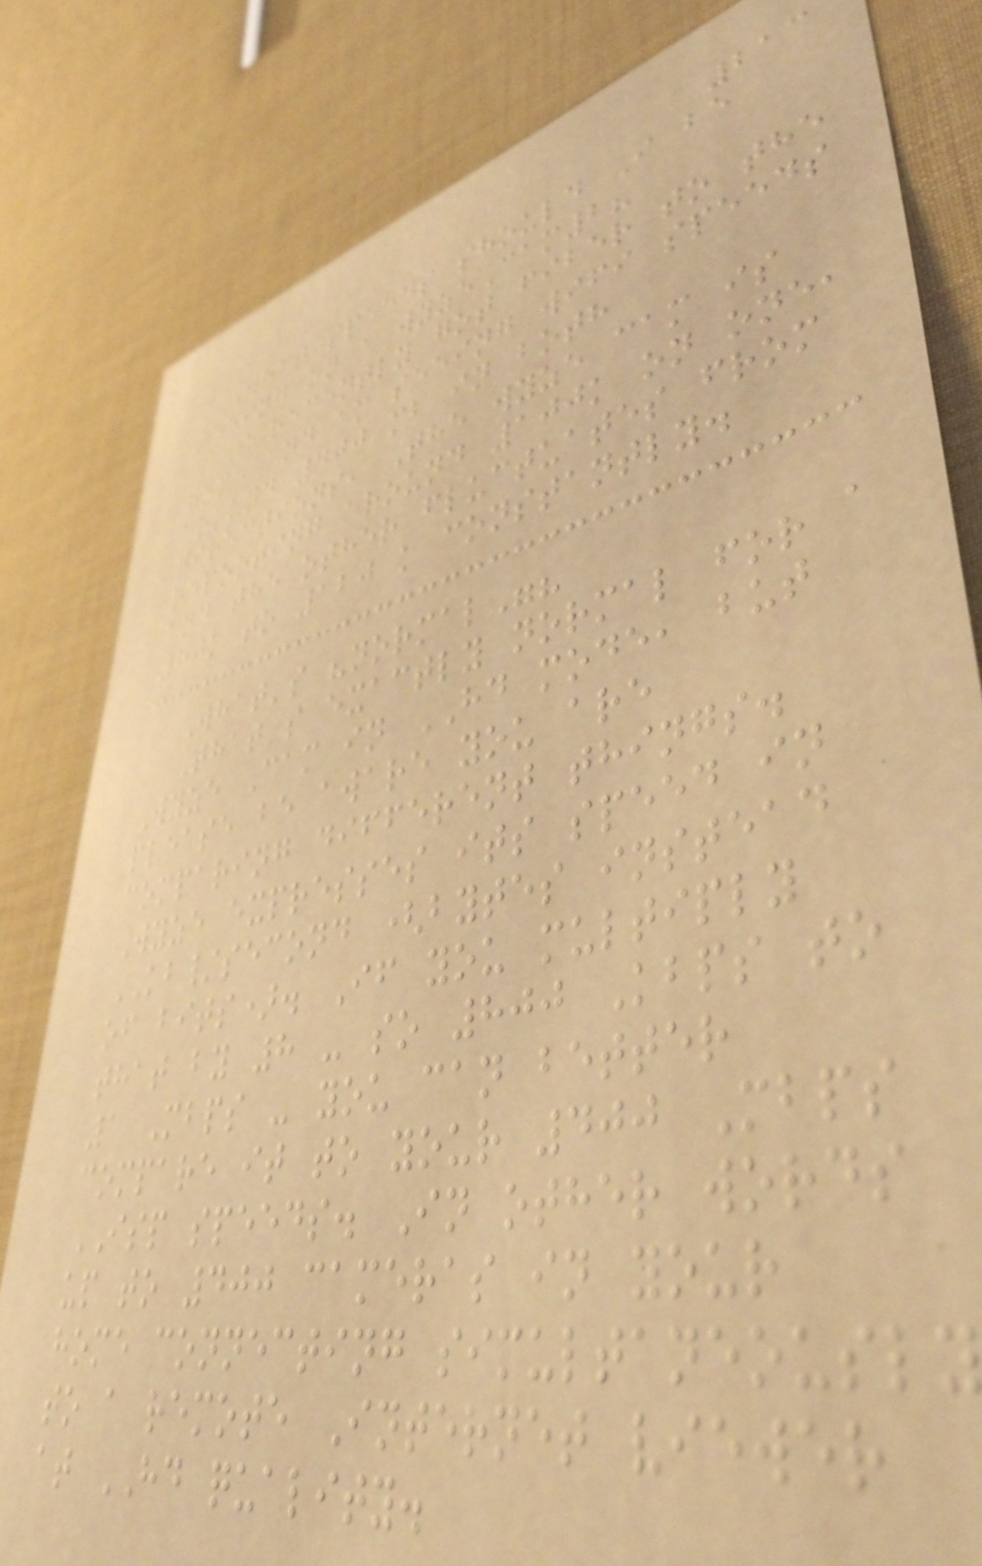213
What speeds should I be
seeing on a wyzeCam2?
I recently got fiber to the
home and am seeing wifi speeds
around 400 mb in both
directions, The wyze cam is
reporting around 100k on one,
and the other fluctuates from
80k to 120 k constantly.
What's "normal"?
That's exactly normal for a
Wyze Cam in HD mode, but
please be aware you are
comparing different things.
Wyze expresses its speed in
KB/second (bytes instead
of bits). If you multiply
that by 8 - so 800 Kbps to
1 Mbps - you can better
compare it to your 400 Mbps
ISP speeds. In other words
up to 400 cameras in your
home connecting simultaneously
to a remote Internet viewer
at HD quality.
